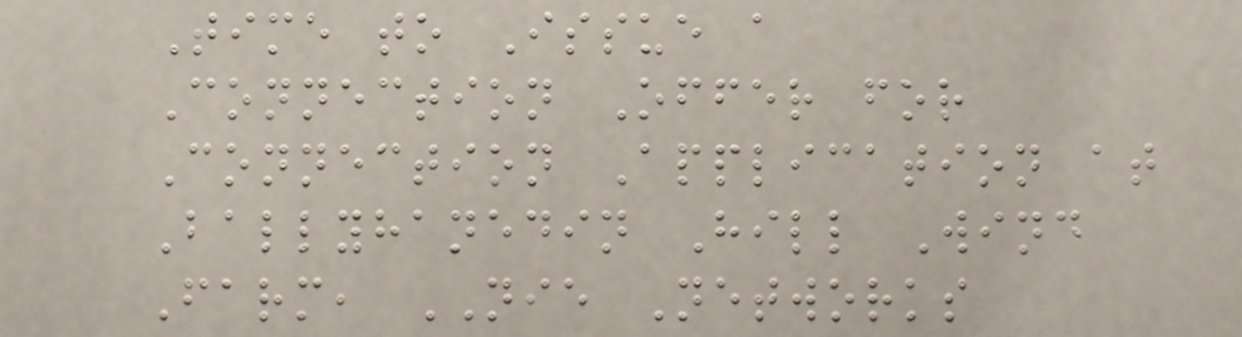Time to Issue a
Connection Offer for
Connection Application at
Ballyhanedin Hill Wind
Farm, NIE Networks
